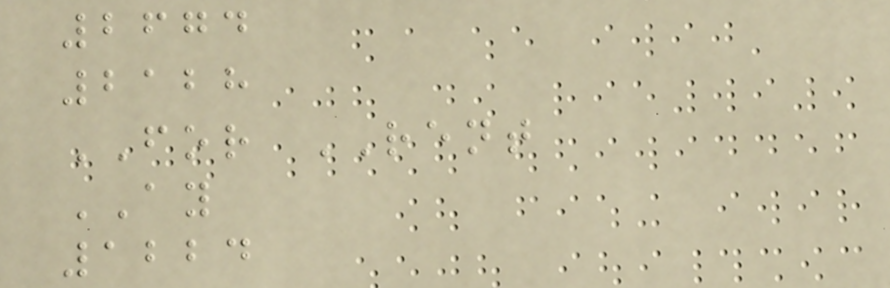2674
2128
FOR RENT
AY
1224
